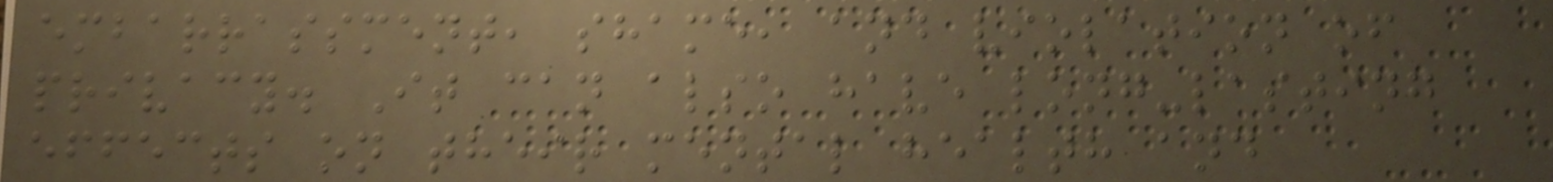embarrassment, shame, and violation of
privacy. It can also have long-lasting
effects on their mental health and
